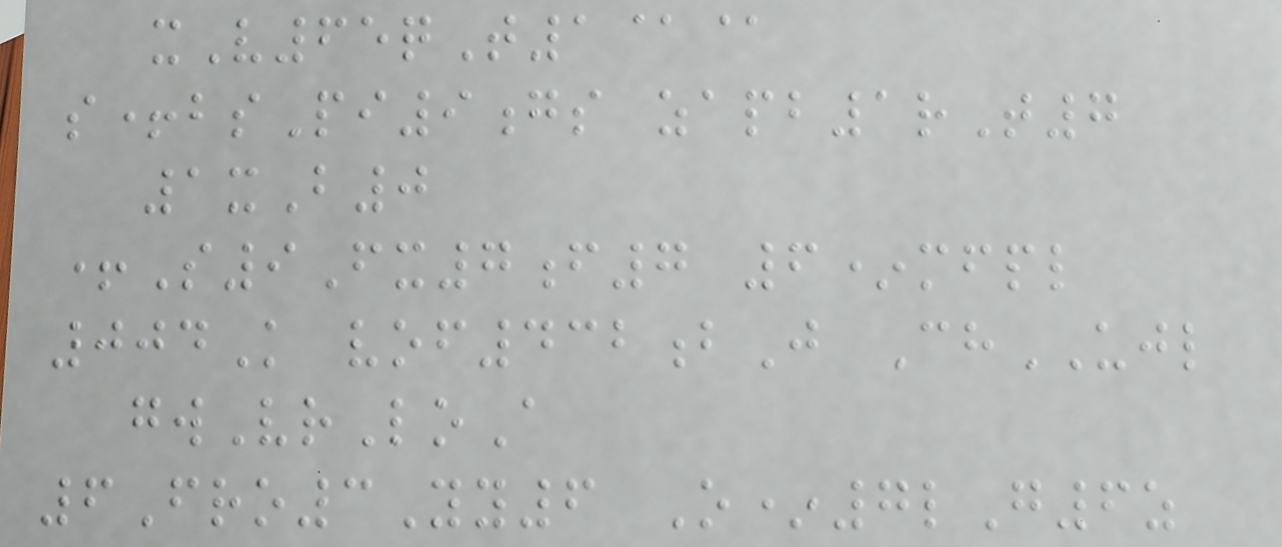xV65qT1@@
s+bsPi9gs zapb1rT7
1xB0
+S9Fx7f7 6*mfpl
004K vof432bJ ChUJL
gwVrLoA
6Fro3Yy6 O*7lG6z
